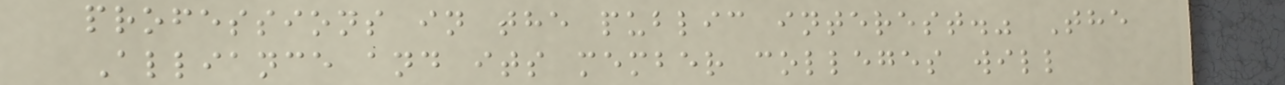professions in the public interest." The
Alliance and its member colleges will
